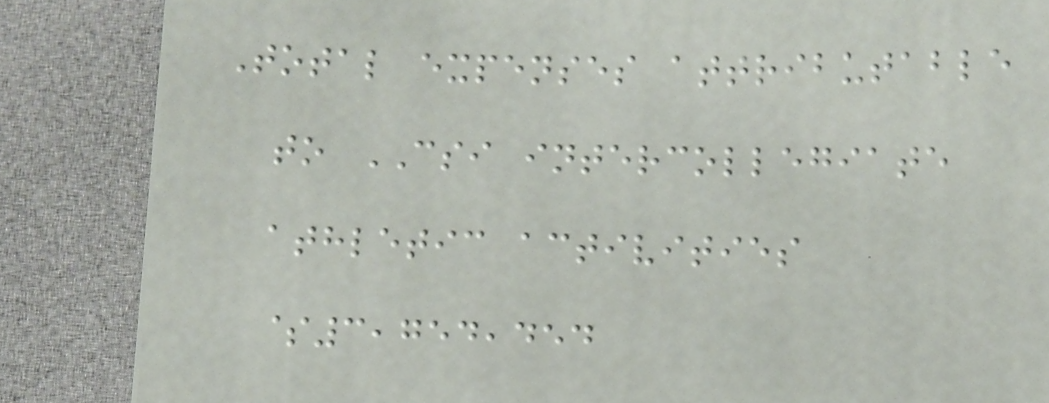Total expenses attributable
to CSI intercollegiate
athletic activities
$3,754,454
